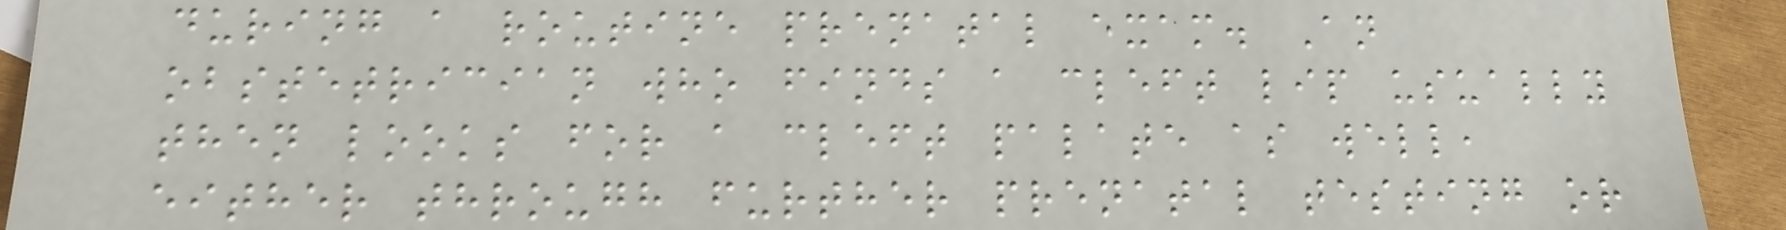during a routine prenatal exam. An
obstetrician who finds a cleft lip usually
then looks for a cleft palate as well,
either through further prenatal testing or
